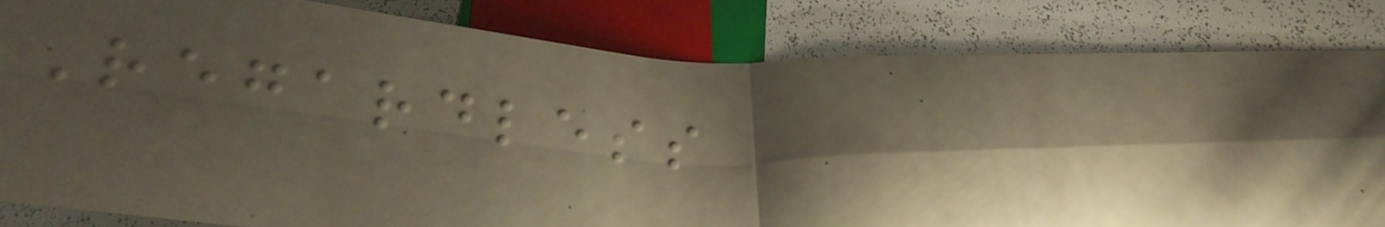Regardless
